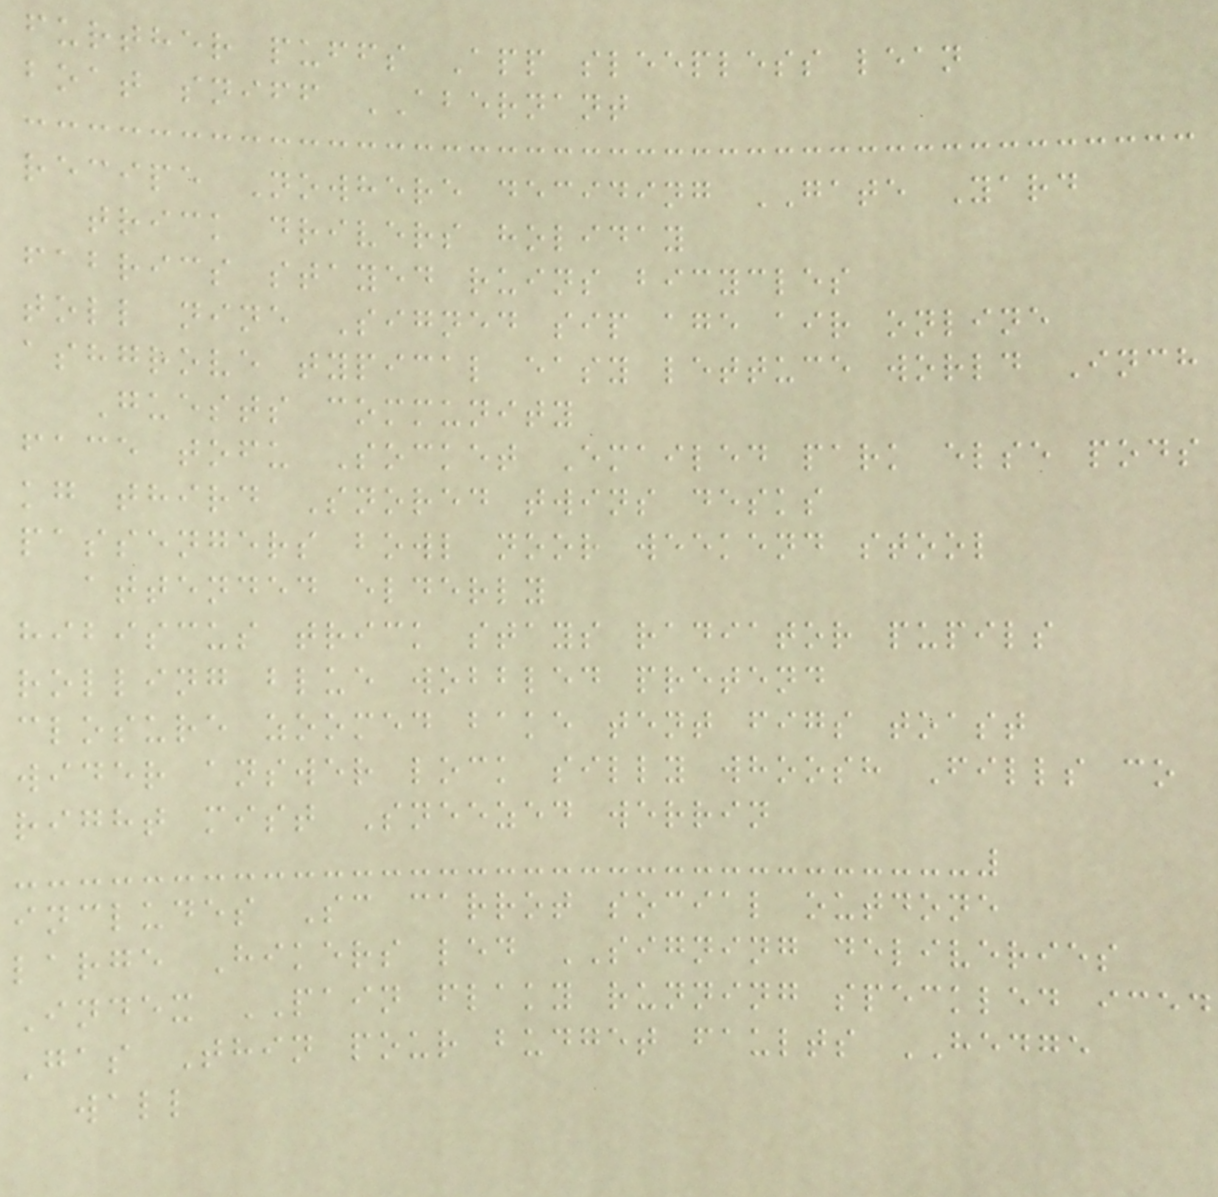further puffs App sleepless lean
boat sniff ABERNANT
recipe Nowhere deciding GATE Yard
trick drivers holiday
fabrics stayed ruins bicycles
toll nine Signed sip age air online
ashgrove typical easy lettuce world Inch
Guests community
face tofu Socket Emailed park else pods
kg third Snored twins desks
passengers bowl noor weekend stool
attended elderly
hibiscus trick stays radiator pupils
rolling blue wobbled pretend
closure zoomed bake tent figs toast
wider answer lock silly whoosh Fills co
right mist Sneezed werrin
includes Sc carrot social outdone
large Hikers led SIGNING deliveries
Index PAIN flaky running speckled iced
Gas Thin pour budget faults HEDGE
wall
